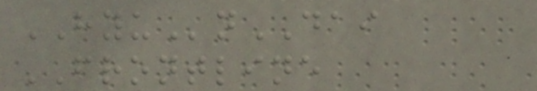HYUnDAI
FRONTLINE
